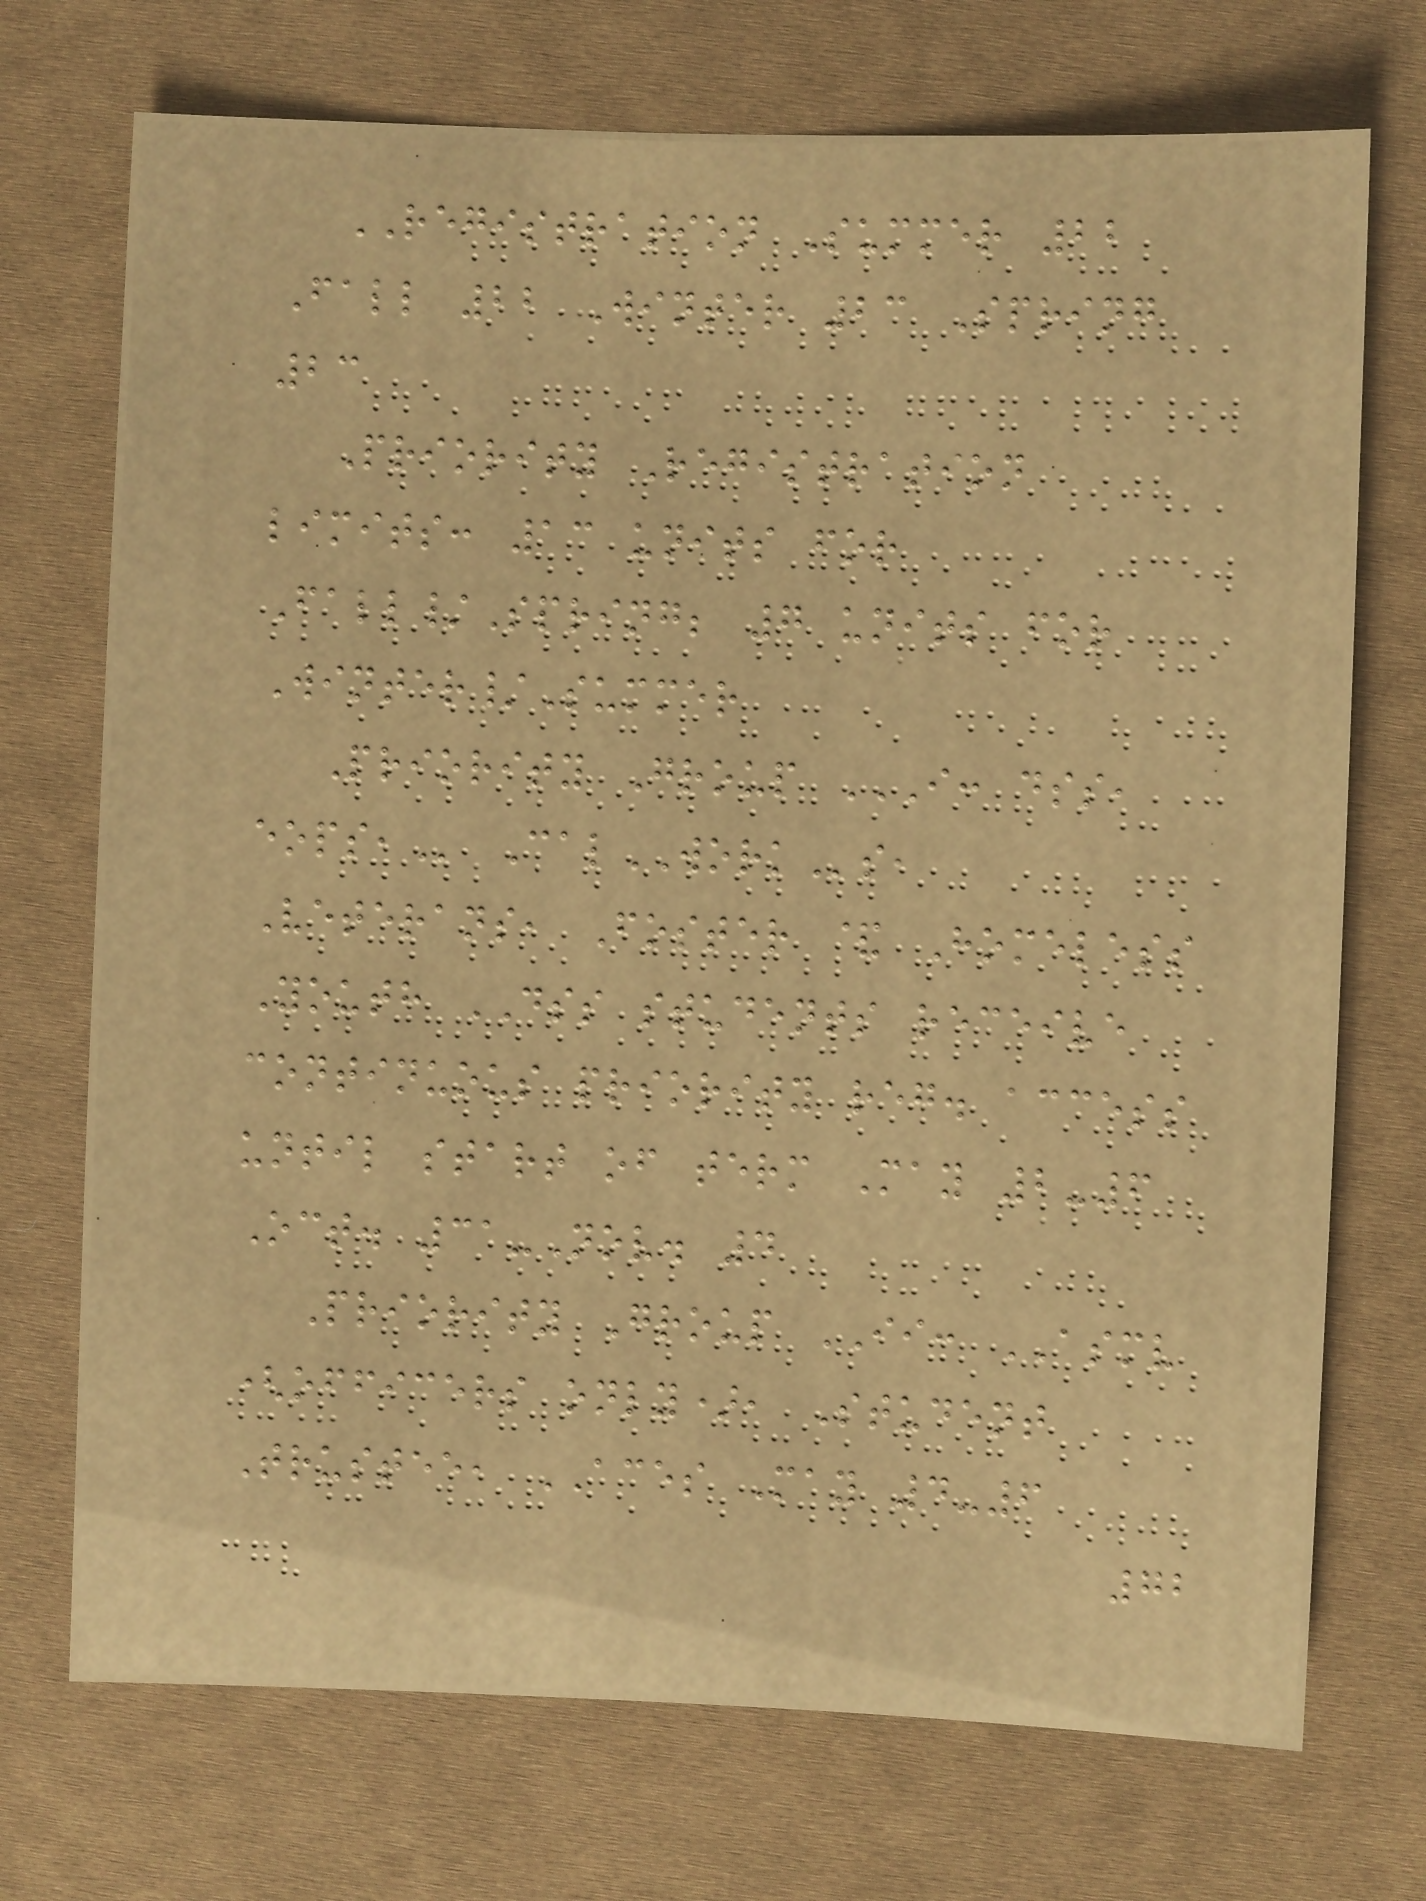REGISTRATION Summer 22
Fall 22 Winter 23 Spring
23
Priority Registration
limits: 13 units for
Fall/Spring; 7 units for
Winter/Summer
Priority Group I: DSS,
EOPS, CalWORKs,
Veterans, Foster & Homeless
Youth DSS students receive
continuous priority reg. access
until start of term May 2-6
Oct. 31-Nov. 4
Priority Group II: ASMV
(officers only), Student
Trustee, ACES May 4-6
72
